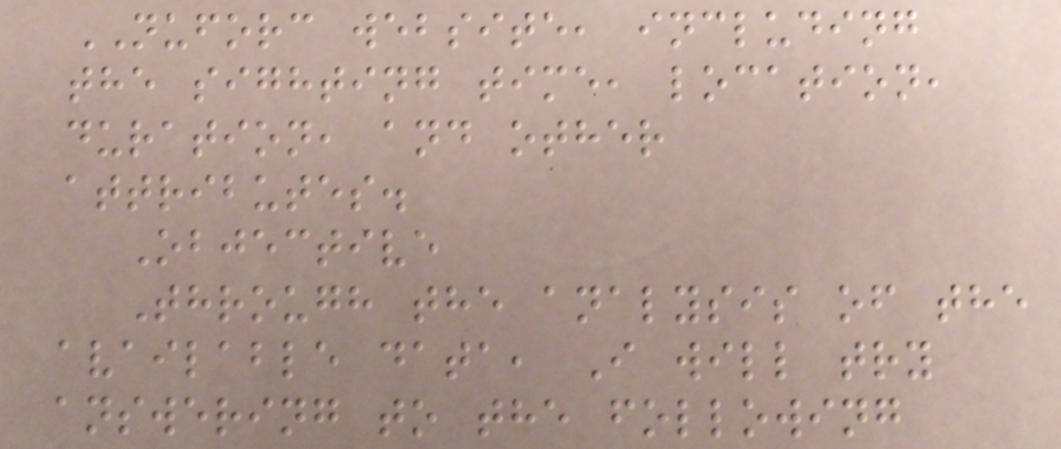NUFORC website, including
the sighting time, location,
duration, and other
attributes.
Objective
Through the analysis of the
available data, I will try
answering to the following
